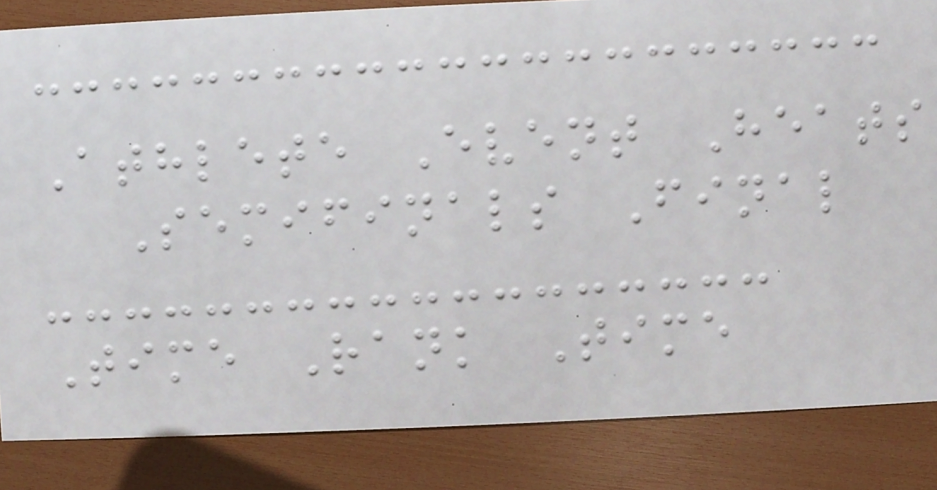Athlete Event Heats
Semifinals Final
Time Rank Time
